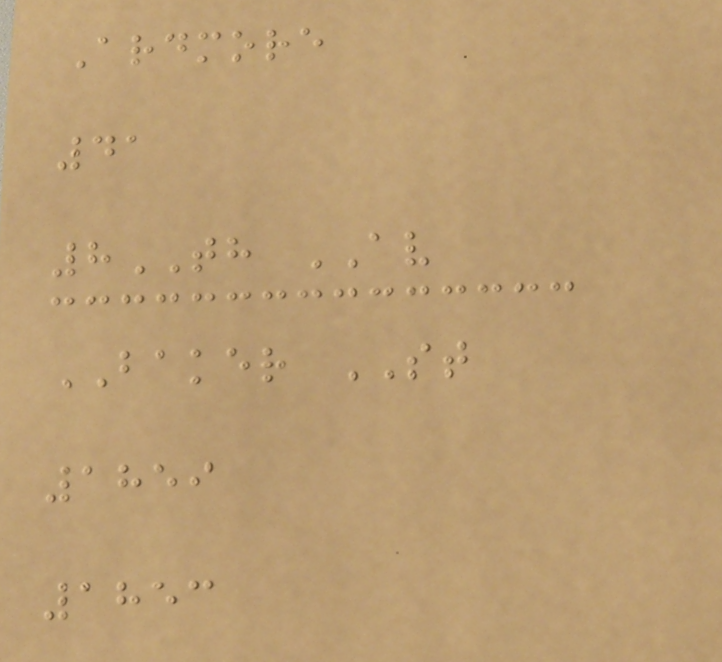Ardmore
41
8TH AV
BAKER ST
1859
1853
